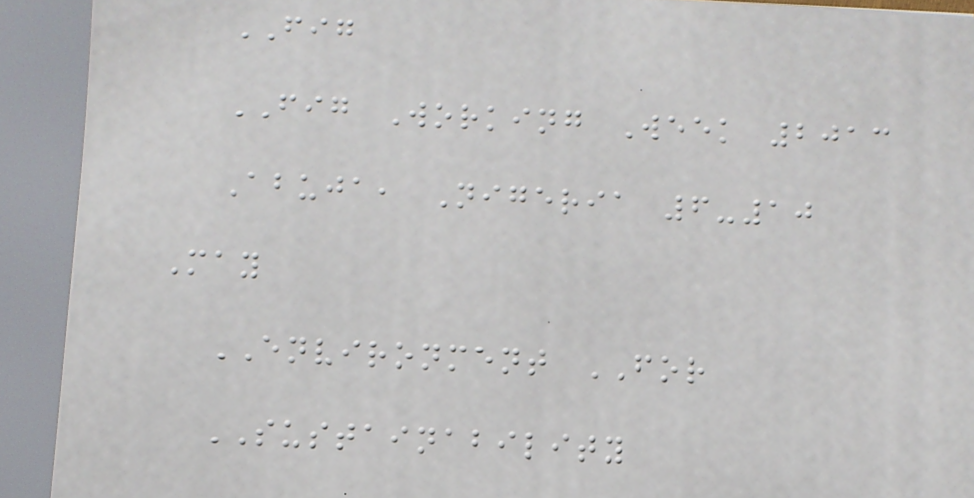FIG
FIG Working Week 2013
Abuja, Nigeria 6-10
May
ENVIRONMENT FOR
SUSTAINABILITY
